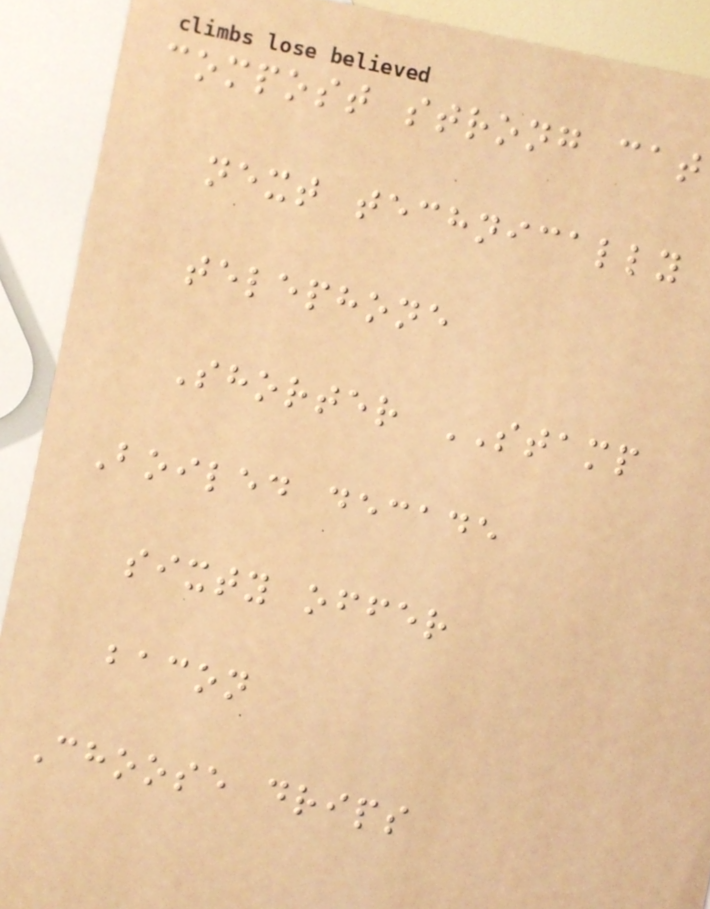compost strong cat
next technically
telephone
Shorter STAMP
Boiled decade
sixty offer
bacon
Choose drips
